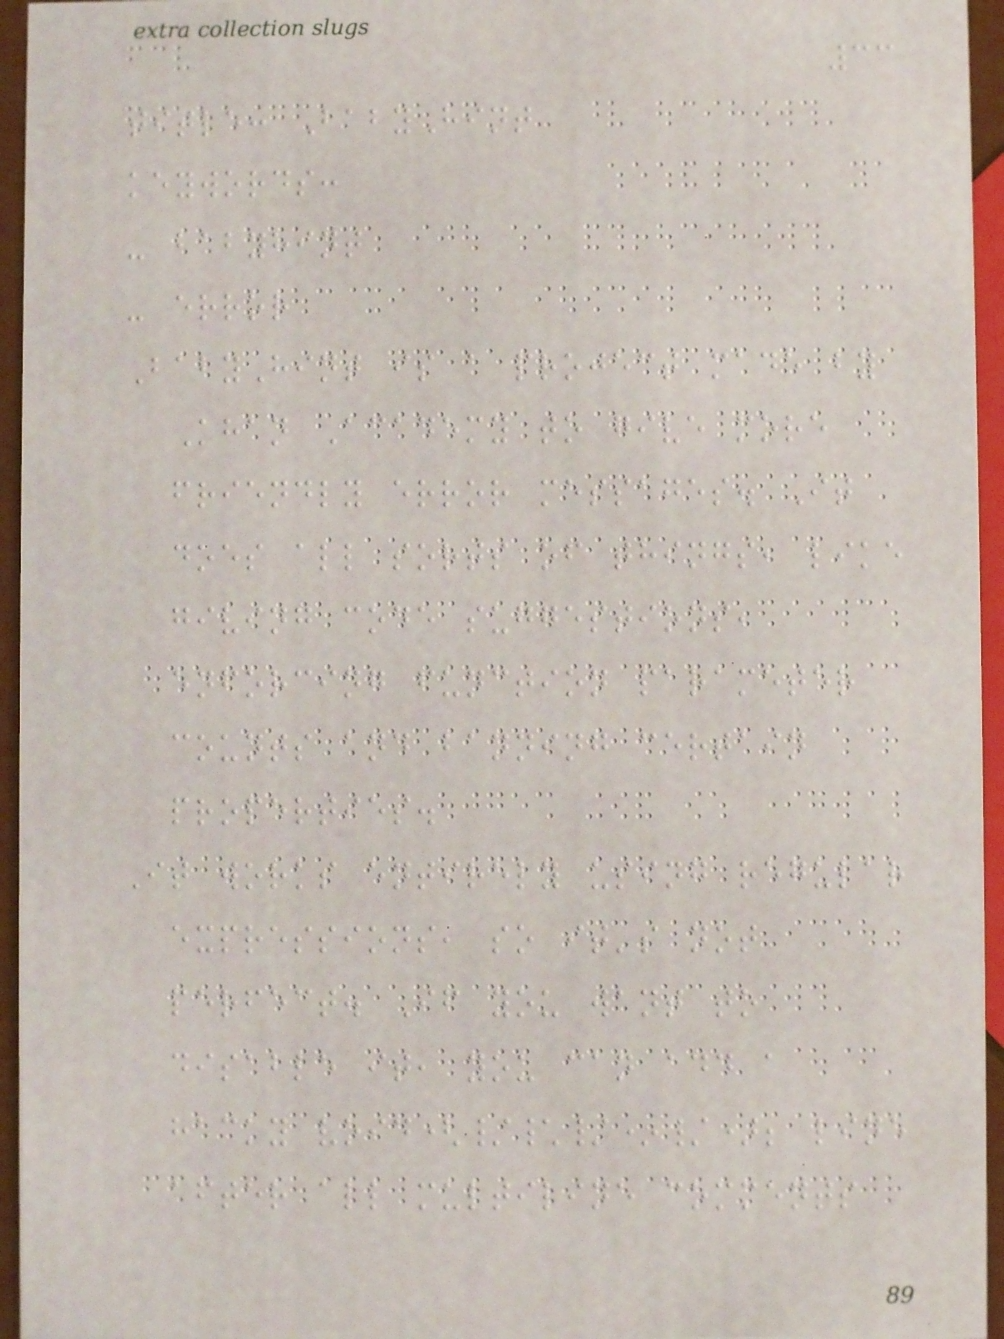33
title: BabyHint
keywords:
- babyhint
- error
BabyHint is a project made by
Khan Academy to give more
friendly error messages. It
does all sorts of things, like
giving code suggestions,
enforcing function parameter
counts and banning certain
properties.
It works entirely using regular
expressions, so it's not
perfect. If you want to
disable it, you can add a
hacky void(/\/*/); line
after all multiline comments
